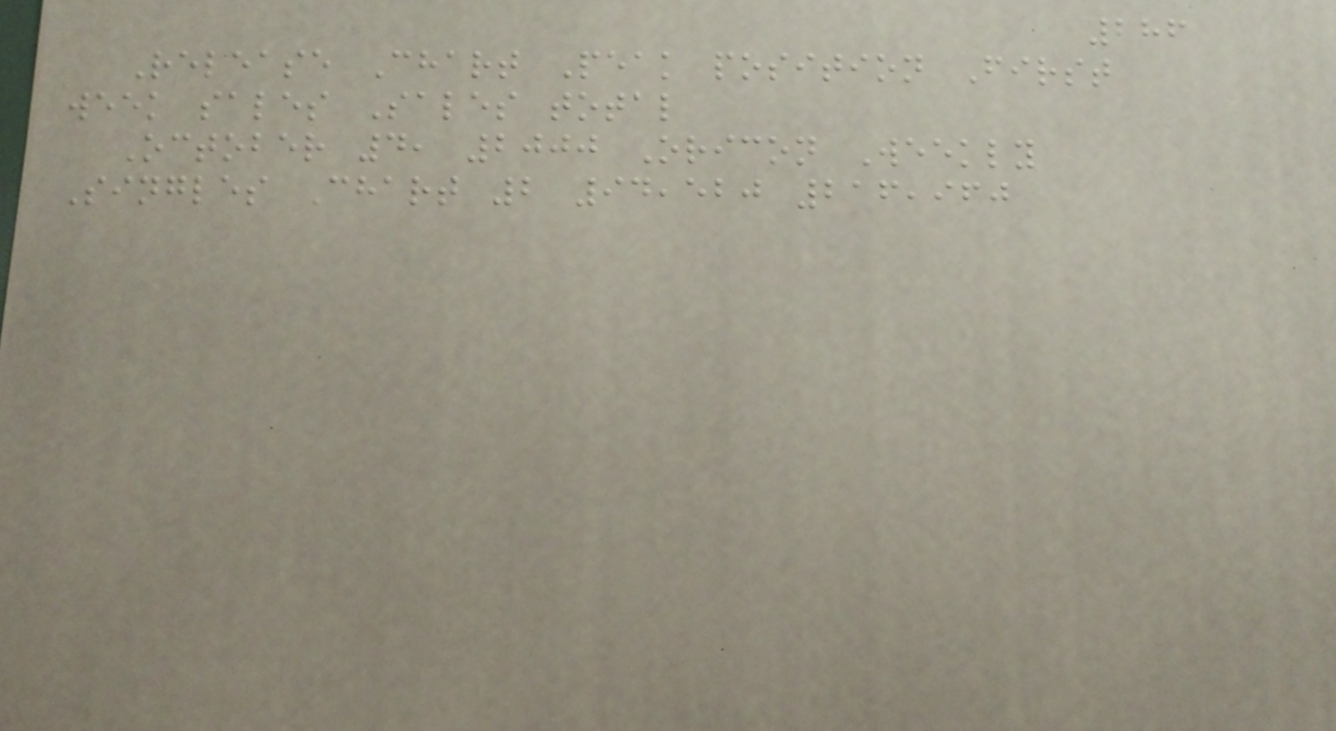286
Release Chart Peak position First
week sales Sales total
October 4, 2000 Oricon Weekly
Singles Chart 2 94,520 216,960
